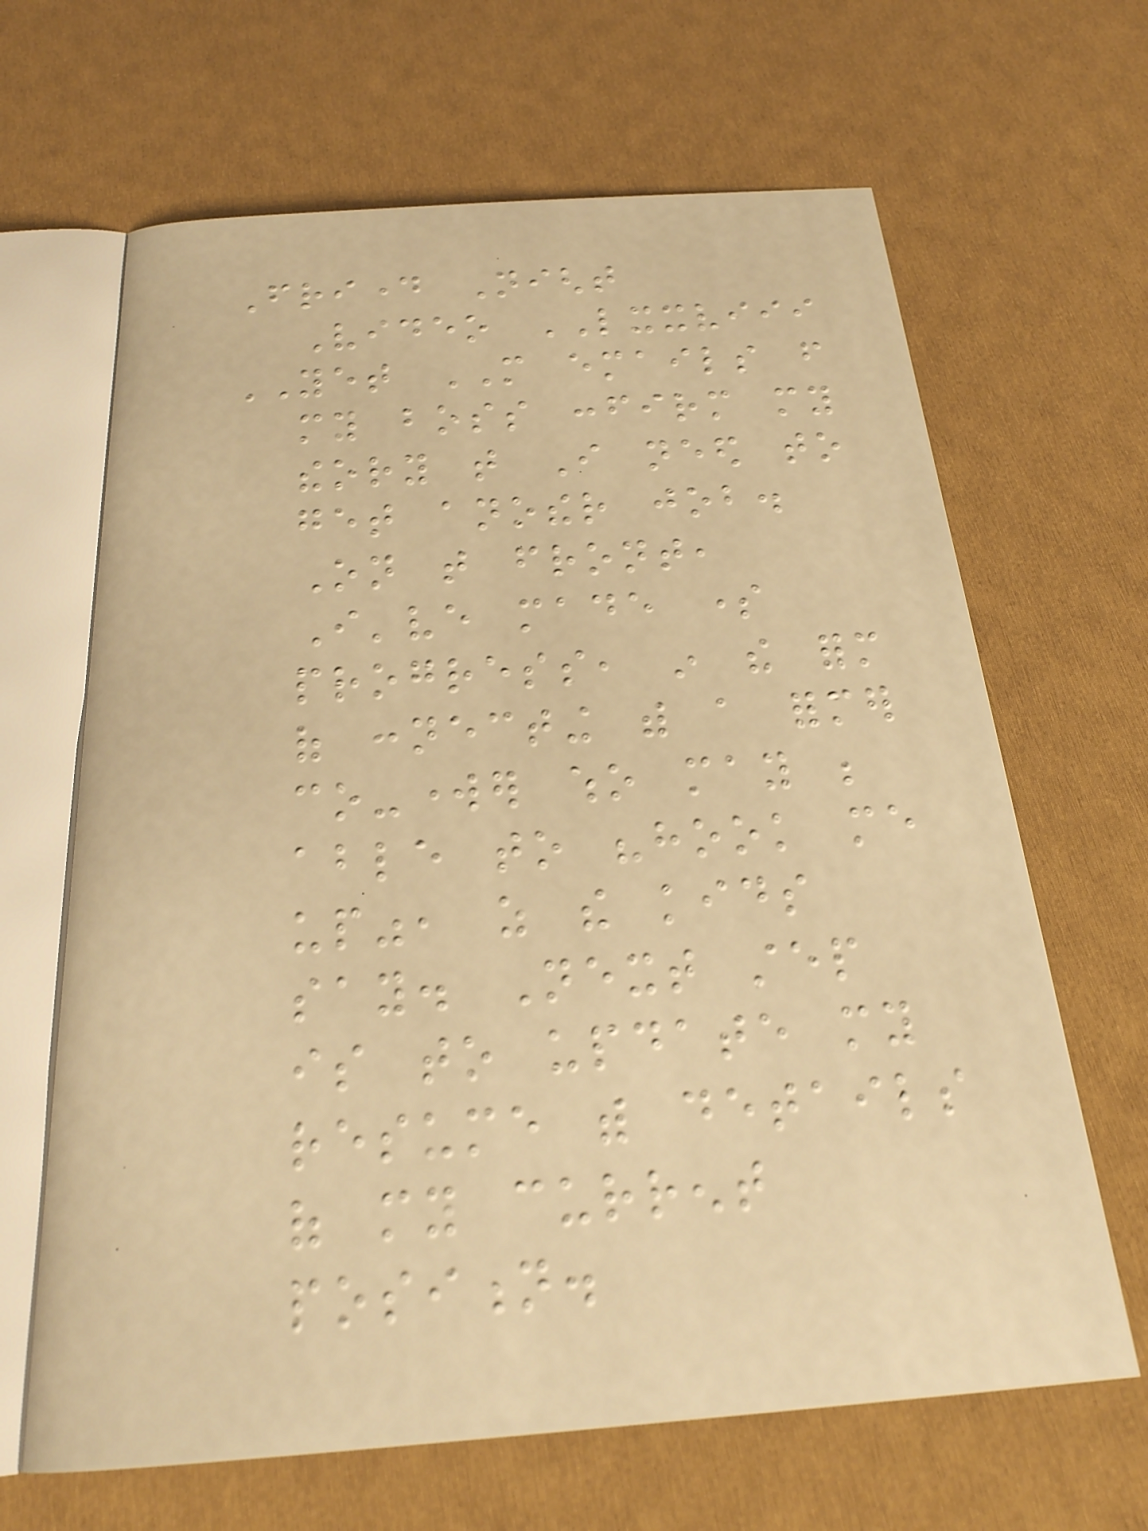Friday Night
Video LXXVIII
YET MORE emails from
my boss confirm my
theory that I need to
get another job.
On that front,
I've made some
progress, in the form
of connecting with a former
co-worker who may be
able to "hook me
up", as the kids
say. Next step
is to update my
resume with details
of my current
position.
